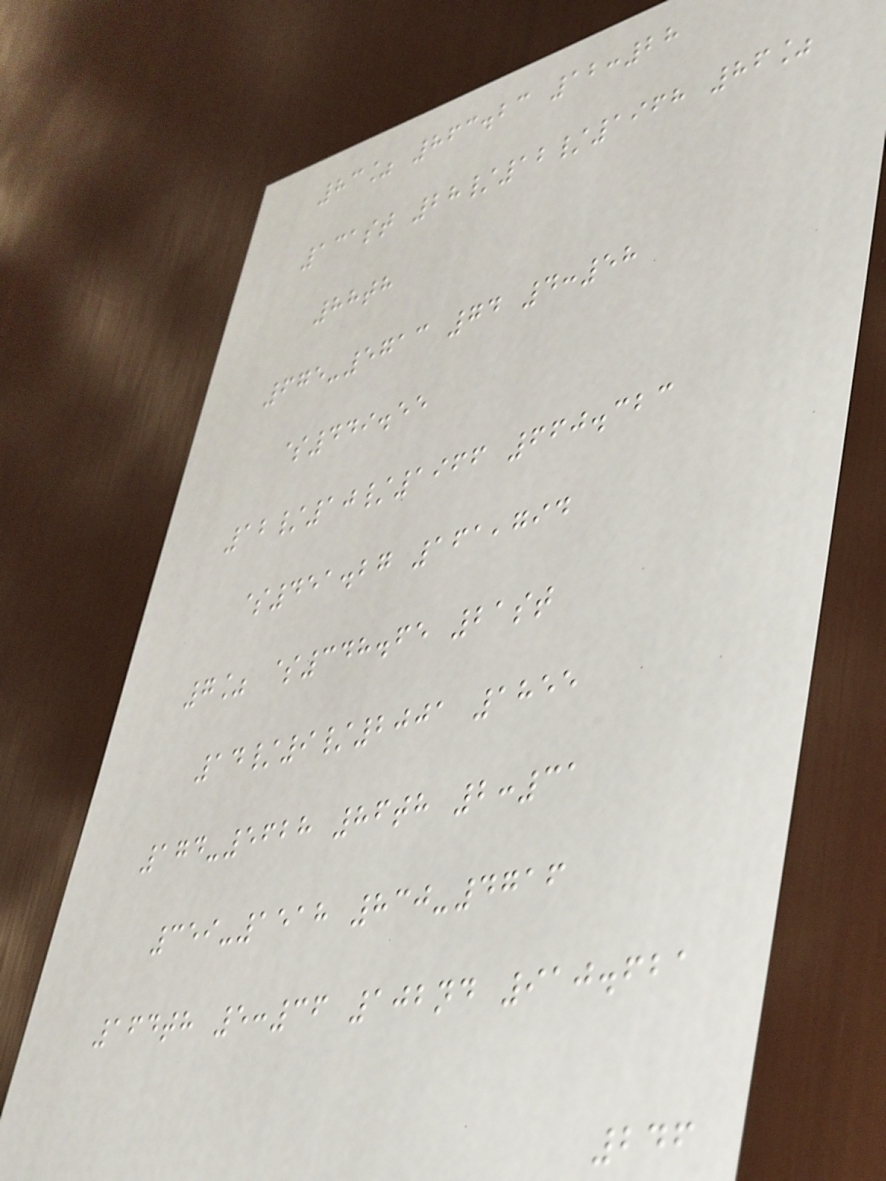83% 863.23 12:28
131st 28/12/1968 86%
88th
675-5713 74 4:58
$449.55
12/10/1966 660.323
$451.27 161,794
7% $348.65 21st
14/9/2001 1855
174-5628 86th 2:31
359-1518 830-4716
164th 5:36 102nd 910.621
246
